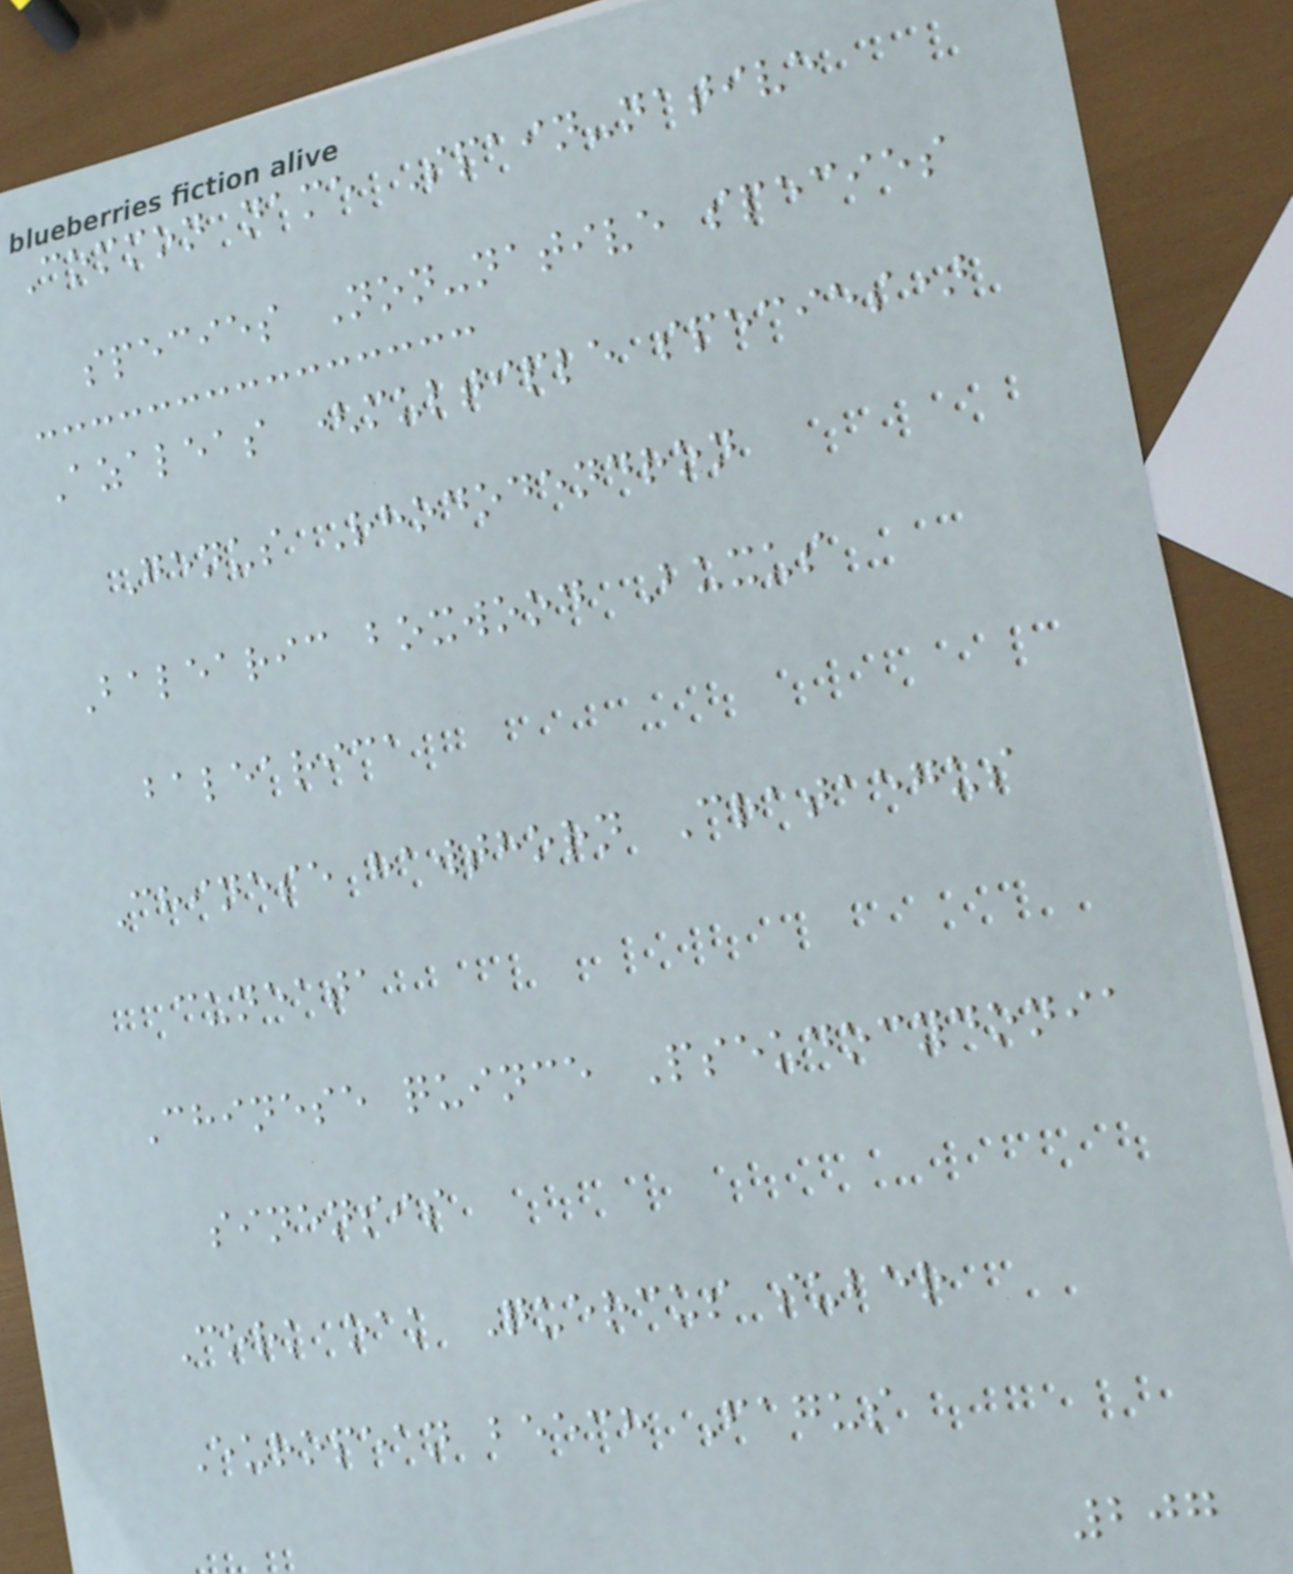Common name Spain-native
species Non-native species
Azaleas (multiple species)
Genus Rhododendron
Balearic boxwood Buxus
balearica
Chinese hawthorn Crataegus
cuneata
Chinese quince Pseudocydonia
sinensis
Cork oak Quercus suber
European beech Fagus
207
